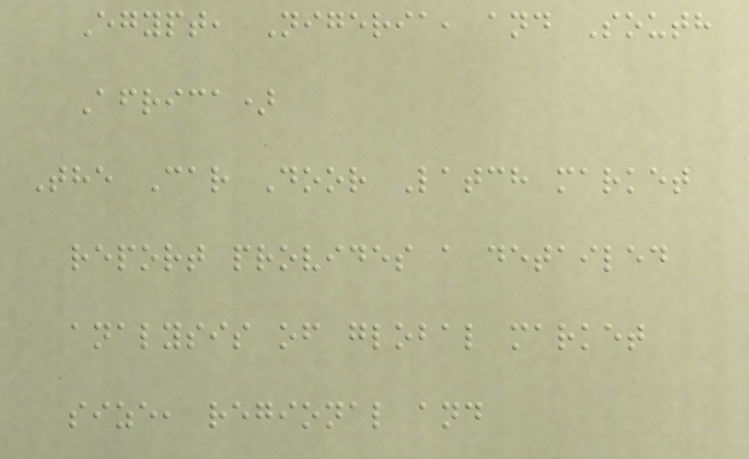Egypt, Nigeria, and South
Africa)
The Car Door Latch market
report provides a detailed
analysis of global market
size, regional and
